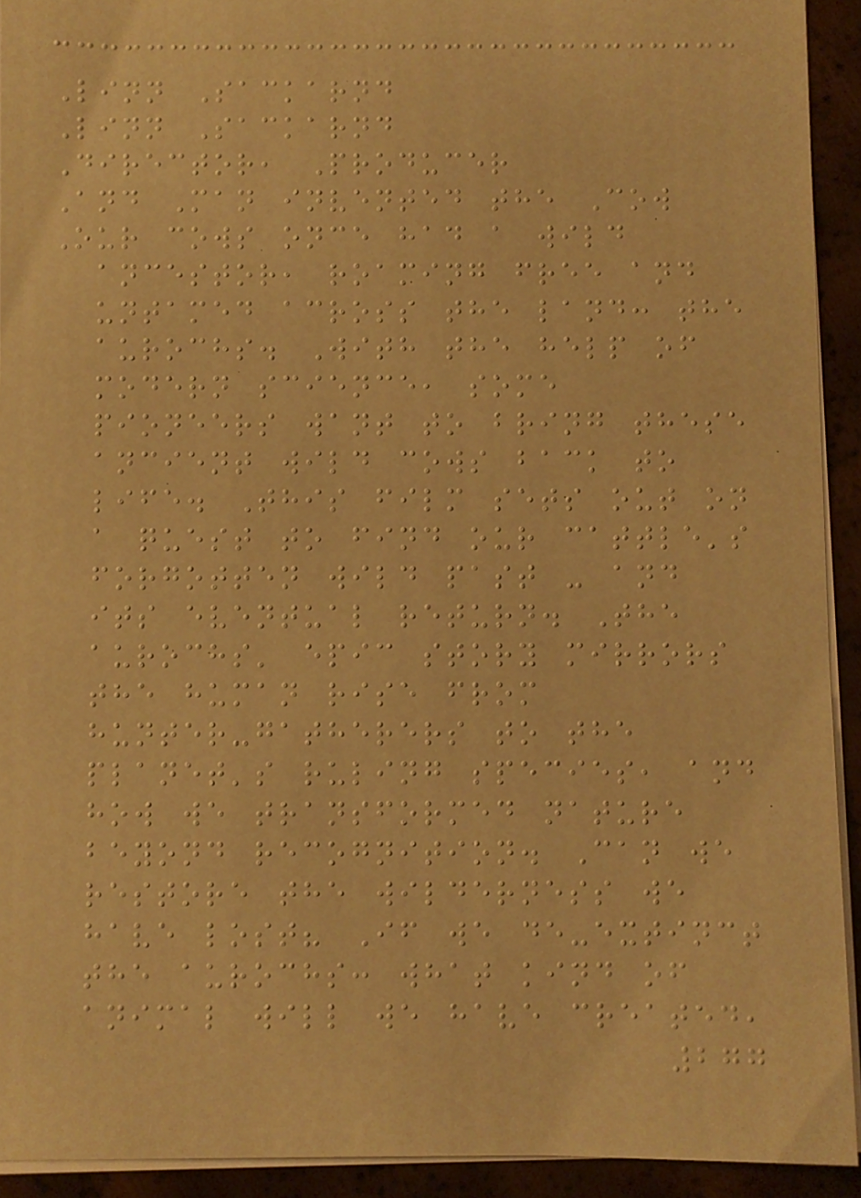Linn Sackarnd
Linn Sackarnd
Director, Producer
And Man invented the Cow
Our cows once had a wild
ancestor, roaming free and
untamed across the land: the
aurochs. With the help of
modern science, some
pioneers want to bring these
ancient wild cows back to
life. This film sets out on
a quest to find our cattle's
forgotten wild past - and
its eventual return. The
aurochs' epic story mirrors
the human rise from
hunter-gatherers to the
planet's ruling species, and
how we transformed nature
beyond recognition. Can we
restore the wilderness we
have lost? If we de-extinct
the aurochs: what kind of
animal will we have created,
277
